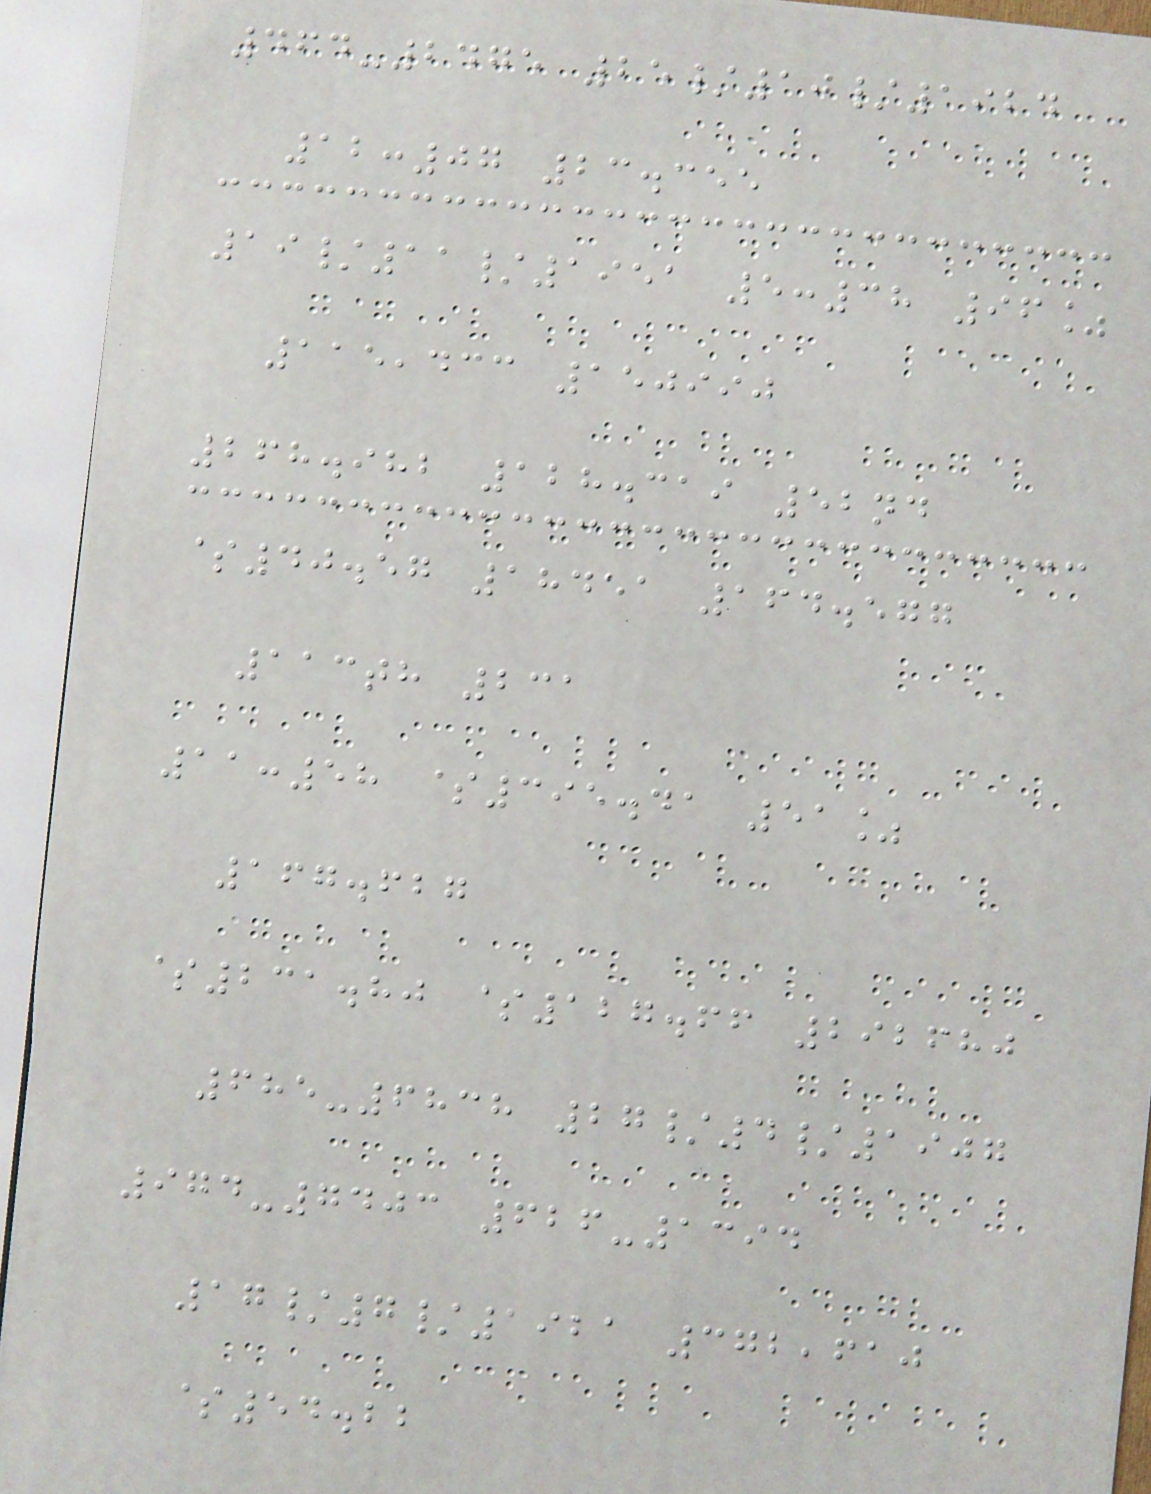464-2475 25/10/1924
12:07 23.355
19/11/1951 5:38 96%
115,433 150990
268.982 128.319 52nd
$40.57 18451 164.577
113th 231
11:58 $395.41 51%
167.627
$231.80 $127.66 292680
685-6838 27/4/1907
974-7403 626-1394
17/7/1921 372,610
$54.22
